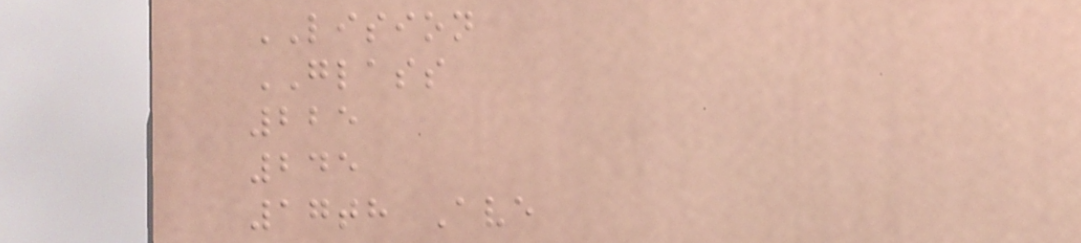LISION
GLASS
225
245
17th Ave
